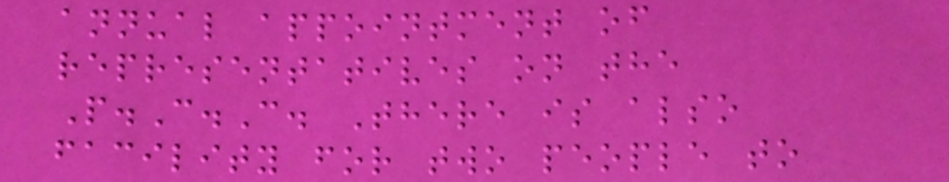annual appointment of
representatives on the
P.C.C. There is also
facility for two people to
